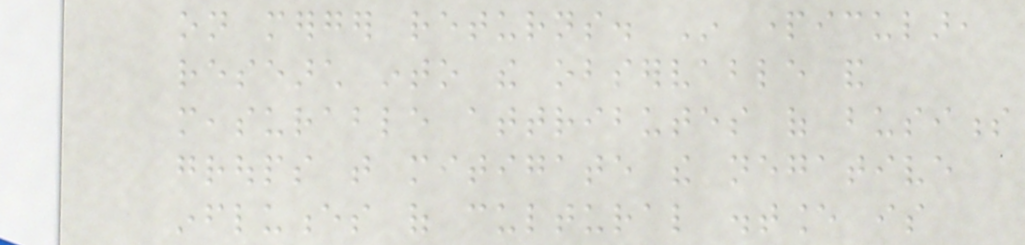on merger returns. In particular,
research into the observable and
measurable attributes of business
groups that mitigate the negative
influences of cultural distance is
